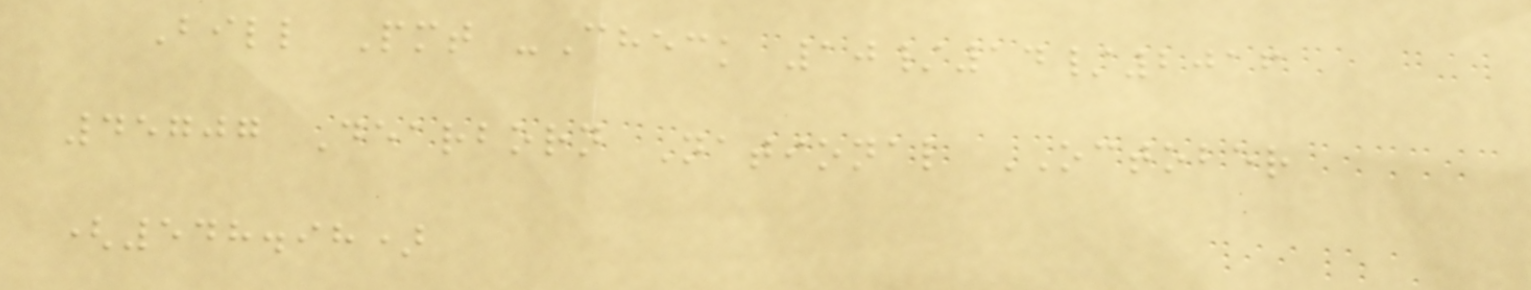Bill Pmt -Check 10/14/2016
45707 Dearborn National OCTOBER
(548.98)
